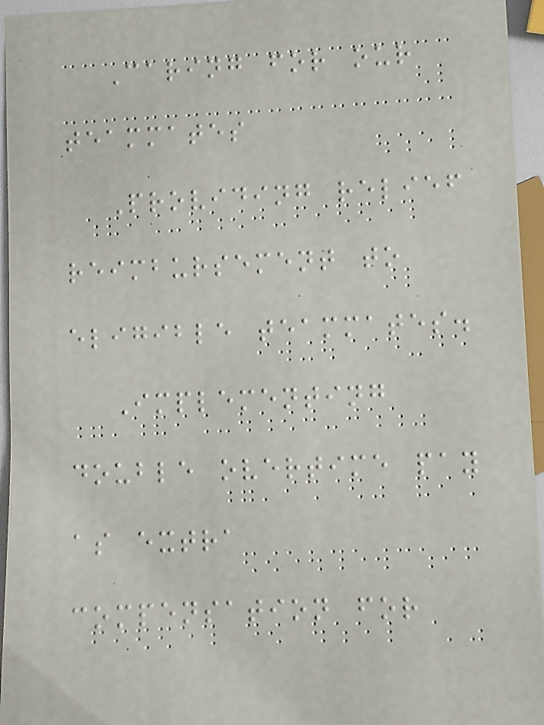Caring for our
teammates
Providing relief
reimbursement to
eligible teammates.
Implementing
double overtime pay
as extra
compensation for
